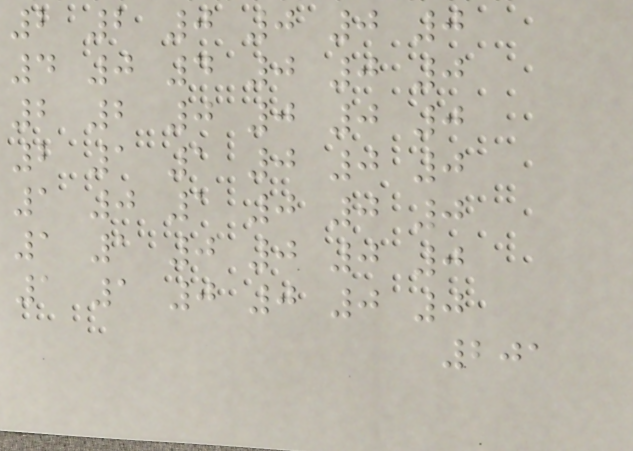2 2 0 0 0 0
4 0 4 0 0 0
2 2 0 0 0 0
2 1 1 0 0 0
1 0 1 0 0 0
1 1 0 0 0 0
1 1 0 0 0 0
201
